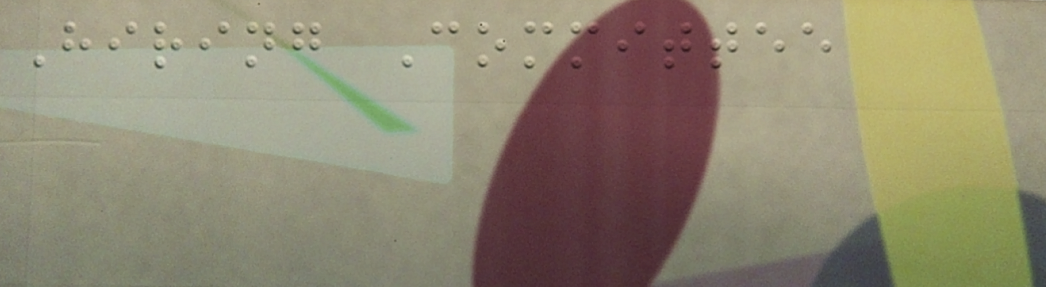Hiring Committee
